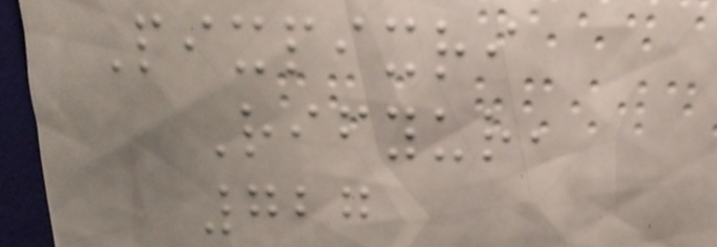Pixpixri
Rifyur,
727
